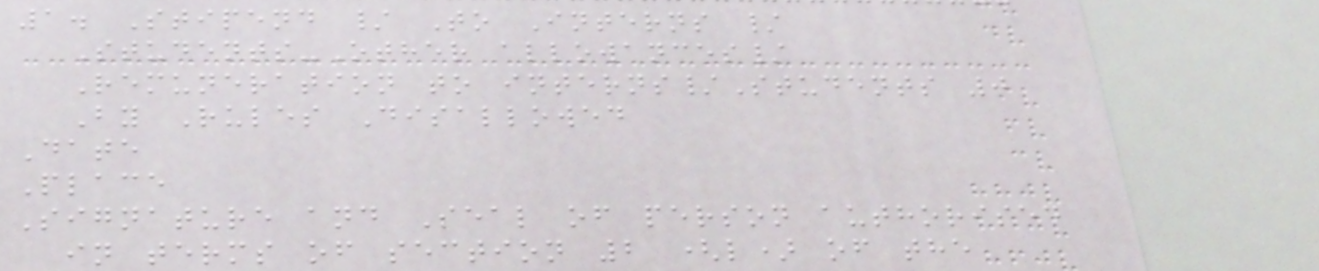1. Stipend / To Interns /
Students-Other allowances/
Remuneration to interns/Students 0
By Rules Disallowed
Date
Place
Signature and Seal of person authorised
in terms of section 2 (l) of the
